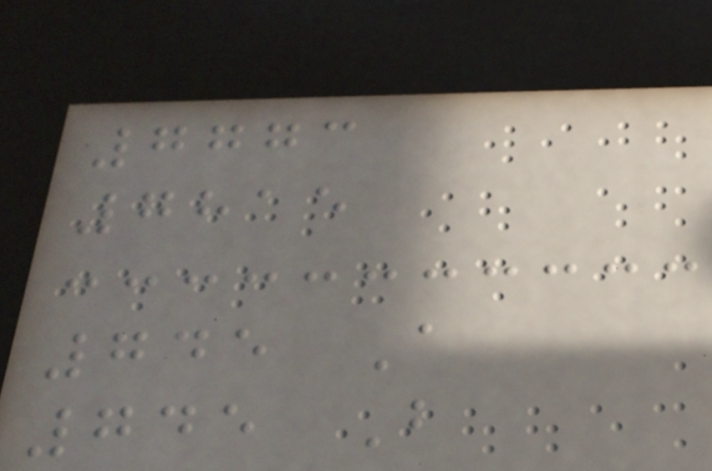7773
7815
745 A
745 B
